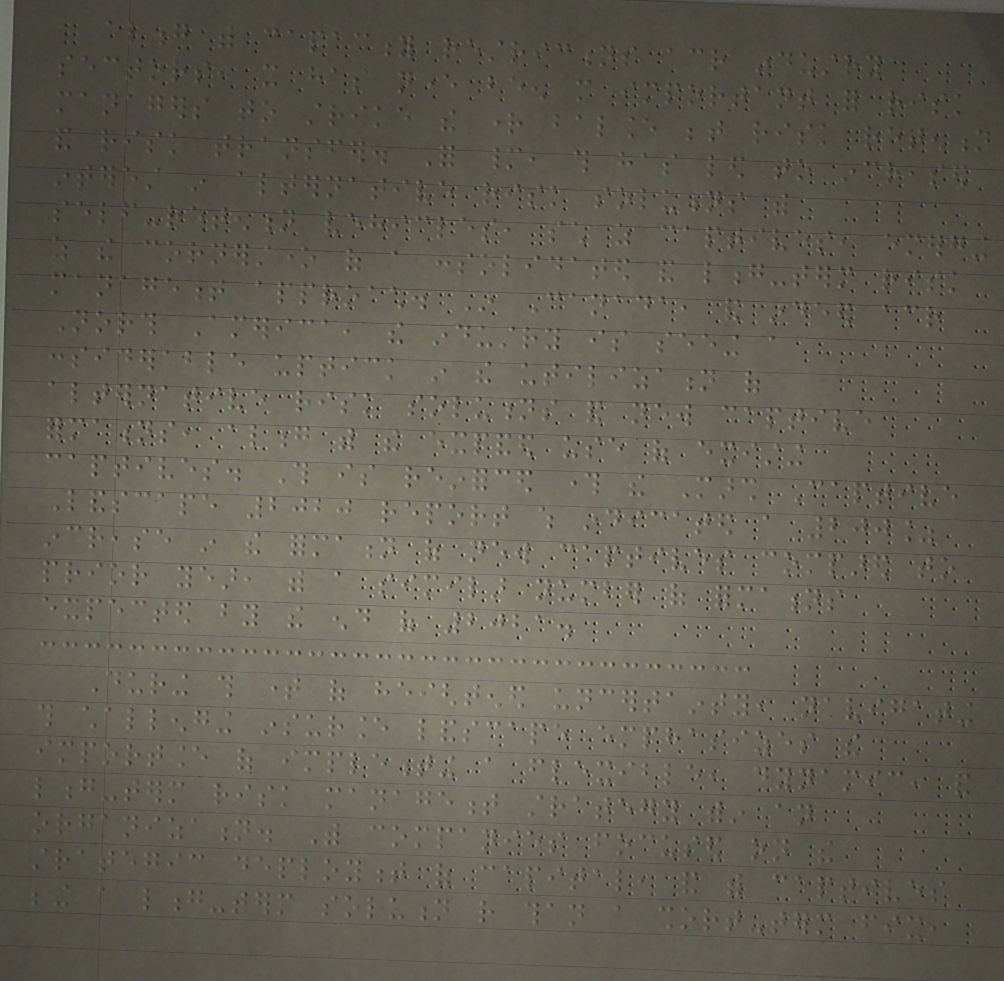along with capacity restrictions across industry
sectors, it has never been more important for risk
managers to strike the right balance between risk retention
and risk transfer. For many, this has led to increased
interest in alternative risk solutions with
self-retention vehicles, such as captives, emerging
as the cornerstone of a consolidated and long-term risk
management approach. In Canada, and indeed across
North America, the industry is seeing a
considerable uptick in the utilization of
alternative risk solutions and new captive
formations, along with the expanded use of existing
captives. This is reinforced through the Marsh Captive
Landscape 2020 report which indicated a 200%
increase in the formation of new captives compared to
prior year, with a similar number of formations
expected by the end of 2021.
During this time of heightened uncertainty, navigating
this challenging insurance landscape emphasizes the
importance of implementing a flexible, dynamic, and
long-term risk management strategy within an
organization. With companies focused on the
strategic deployment of capital, and with captives
being a long-term solution rather than a short-term fix,
